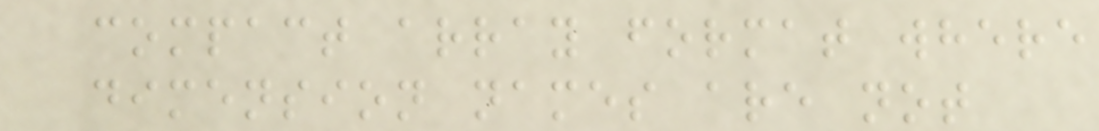compact array format where
dimension names are not
